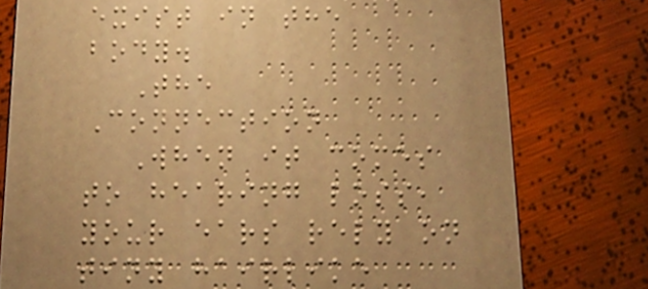exist in the
body.
The
Connection
When it comes
to hearing loss,
your ears rely on
tiny hairlike
